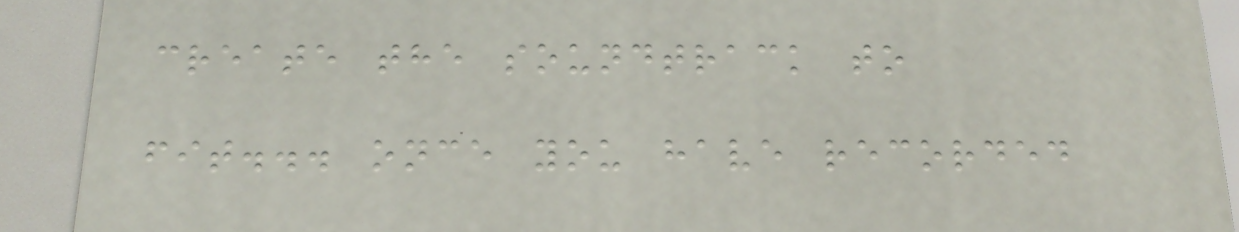create the soundtrack to
fit... once you have recorded
